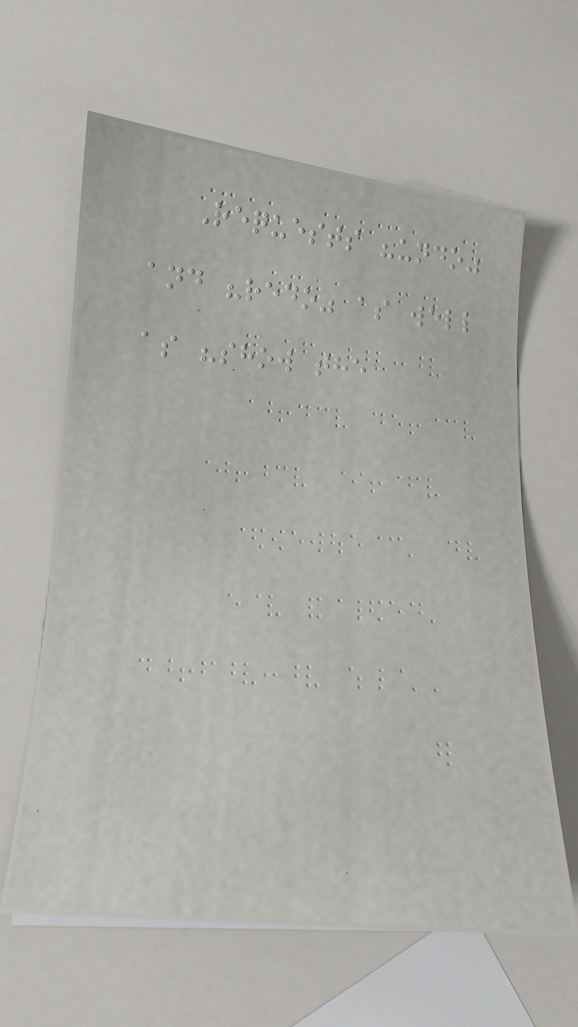Requests "undo"
and "redo" as well
as "show the
